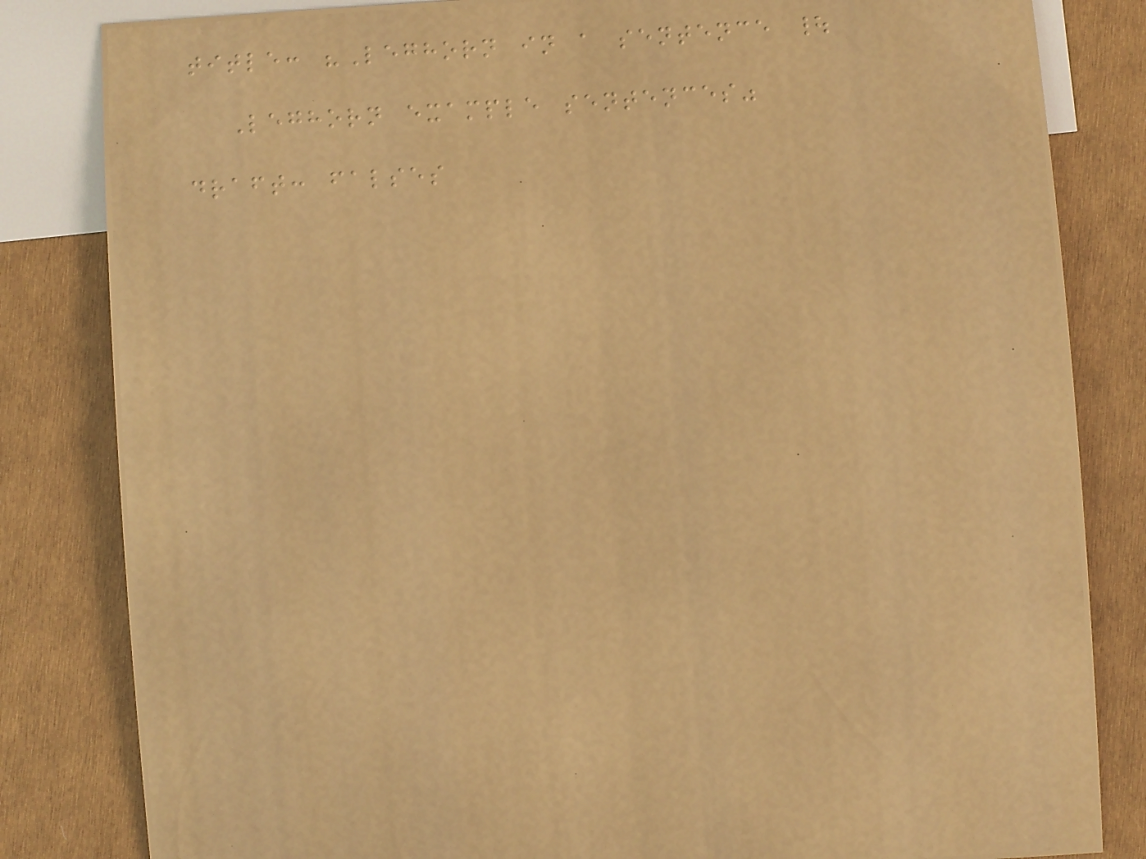title: "Leghorn in a sentence |
Leghorn example sentences"
draft: falses
